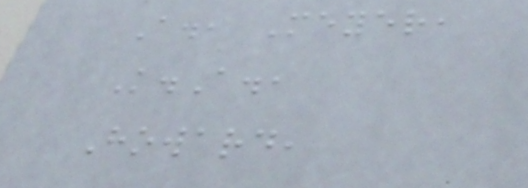A., Meyer,
K.A.,
Howard,
